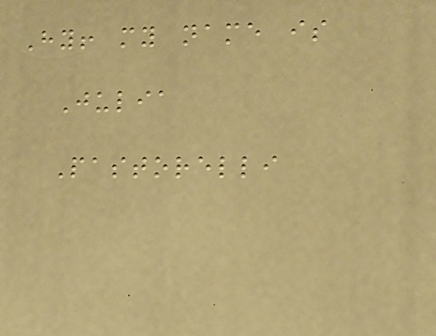Hy! my name is
Julia
Pastorelli
